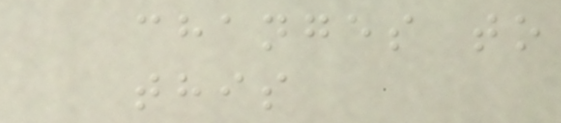changes to
this
